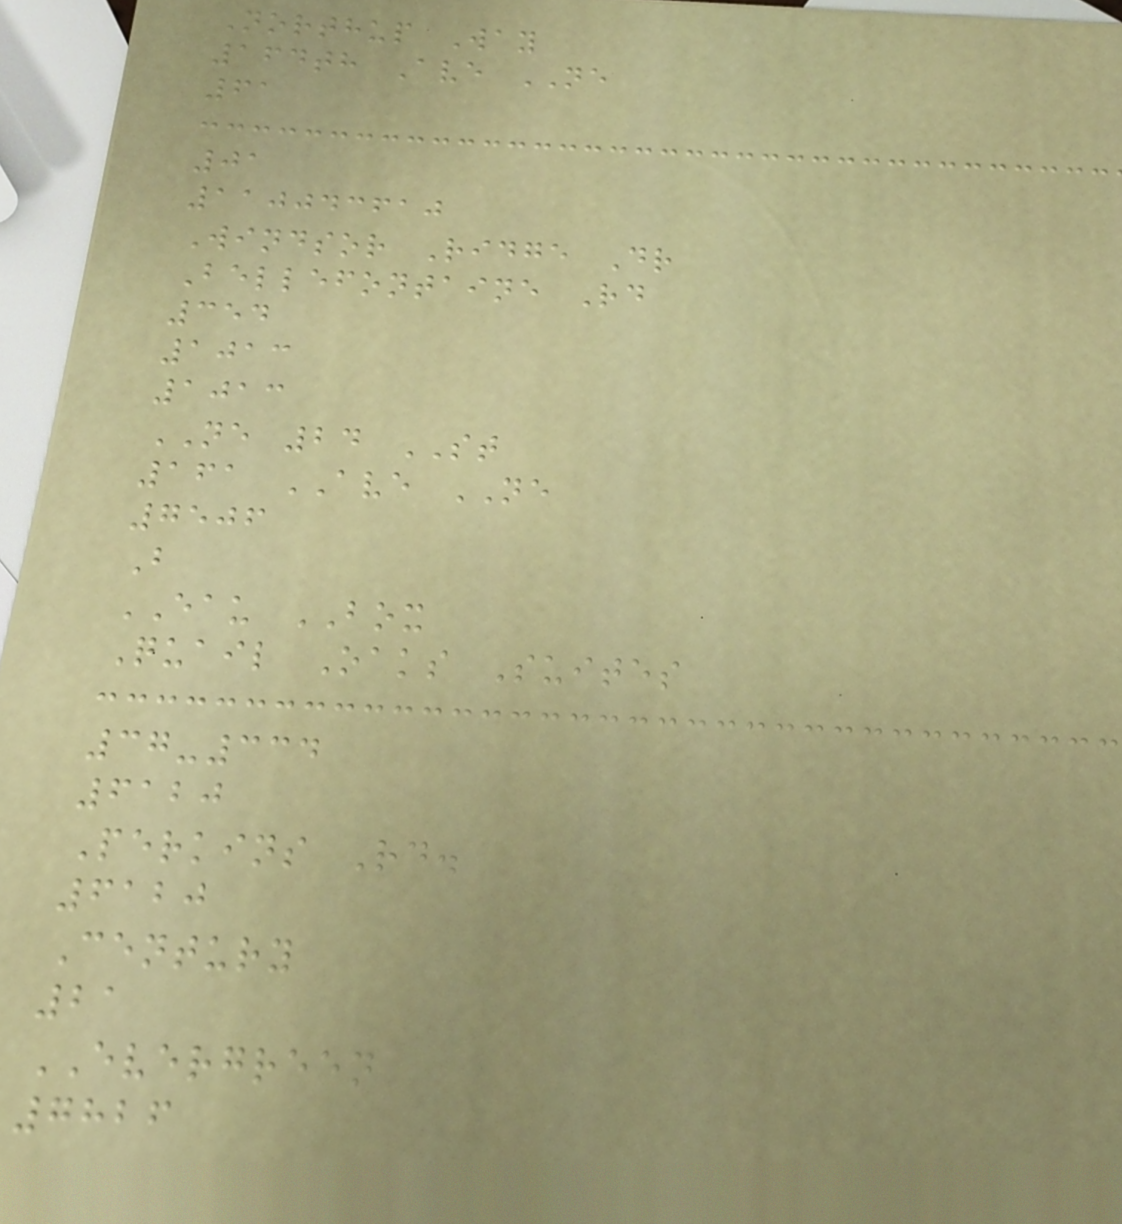Northup Way
164th Ave NE
61
01
110043610
Windsor Ridge Dr
Bellefontaine Rd
354
1013
1013
NE 24 ST
161 AVE NE
7506
B
EAU BOX
Quail Oaks Suites
37-334
6120
Perkins Rd.
6120
Century
21
EVERGREEN
7826
